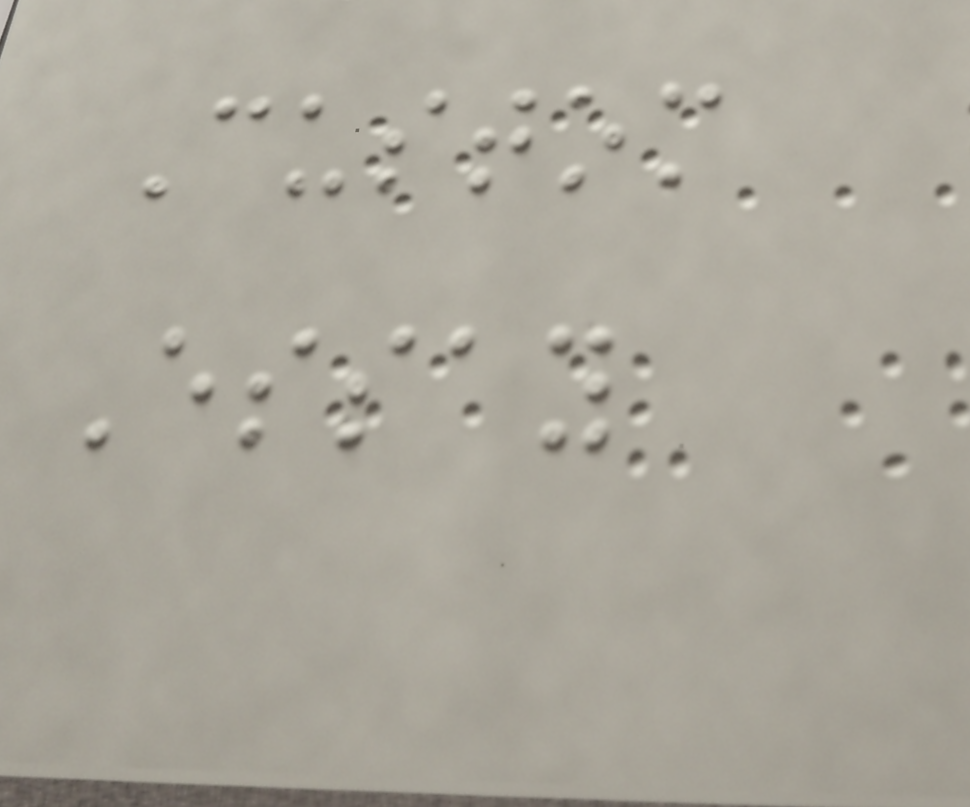Custom
Essay
